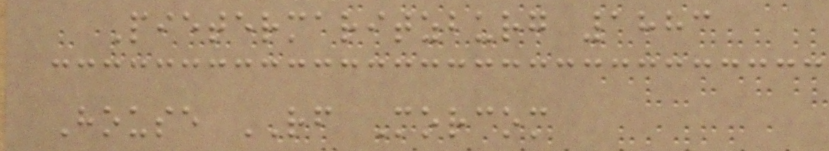Pietermaritzburg 1883
House RF Morcom
